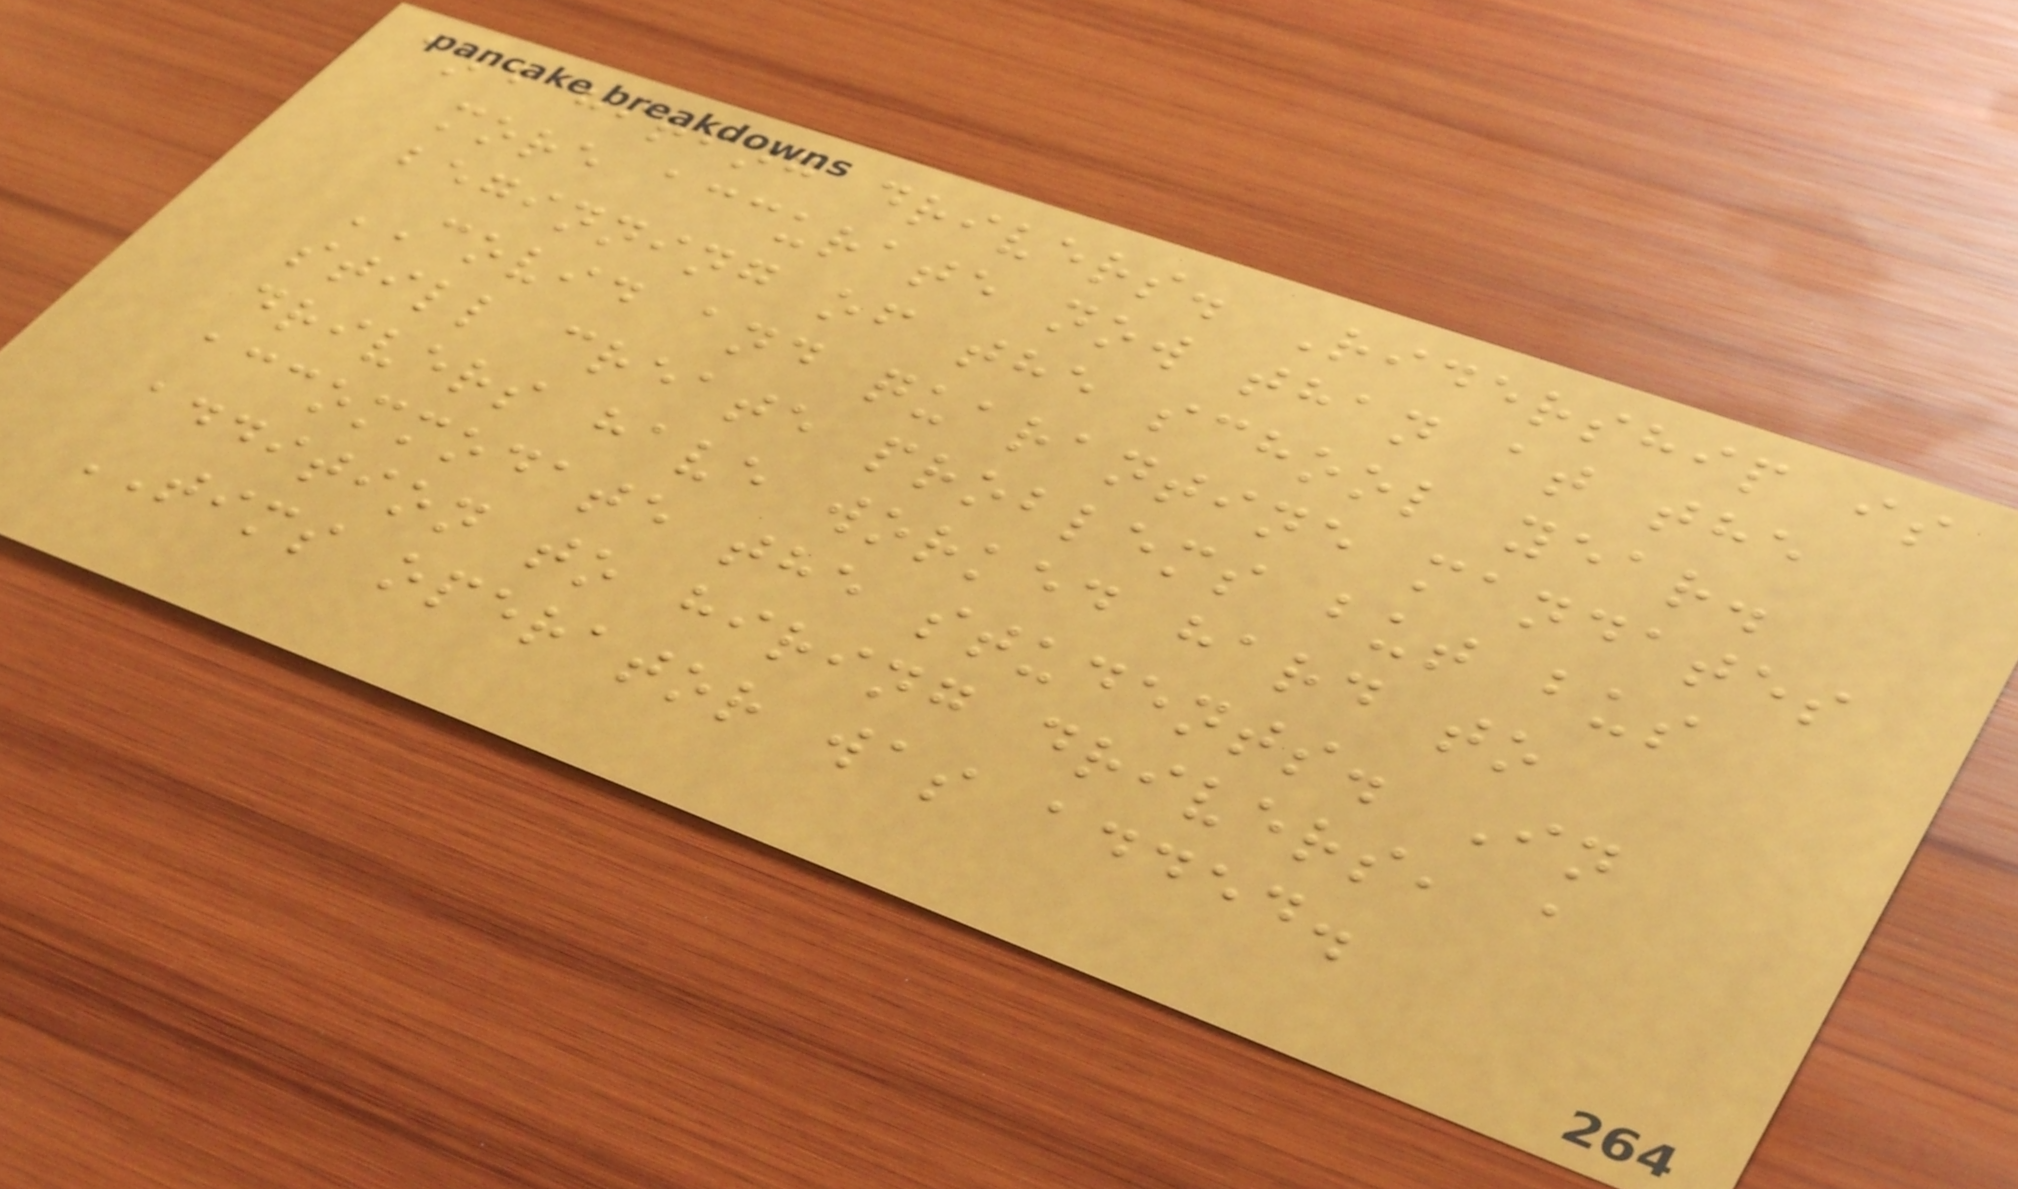and hiring drivers. Ridership is
more accurate now than at the
beginning of the school year.
COVID and quarantine mandates
still create problems but bus
drivers have worked hard to
accommodate the students. In
addition to hiring drivers, a
TIMS operator was added.
